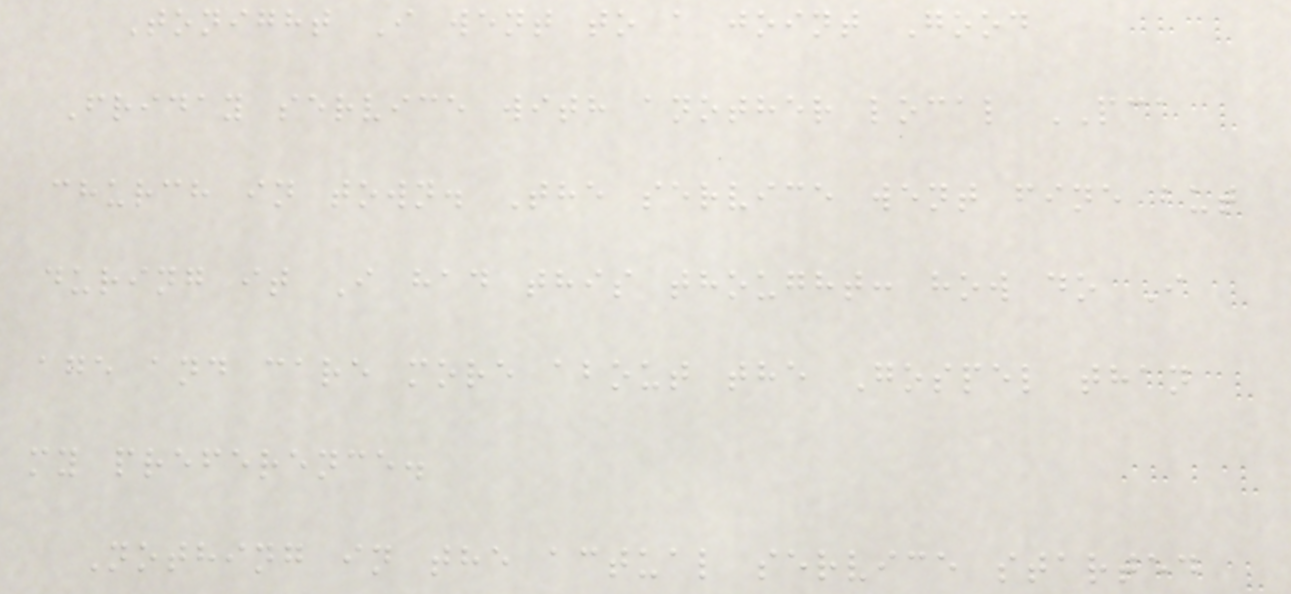Tonight I went to a joint Good
Friday service with another local PCA
church in town. The service went fine but
during it I had this thought: how do I
age and care more about the Gospel than
my preference.
Nothing in the actual service started
